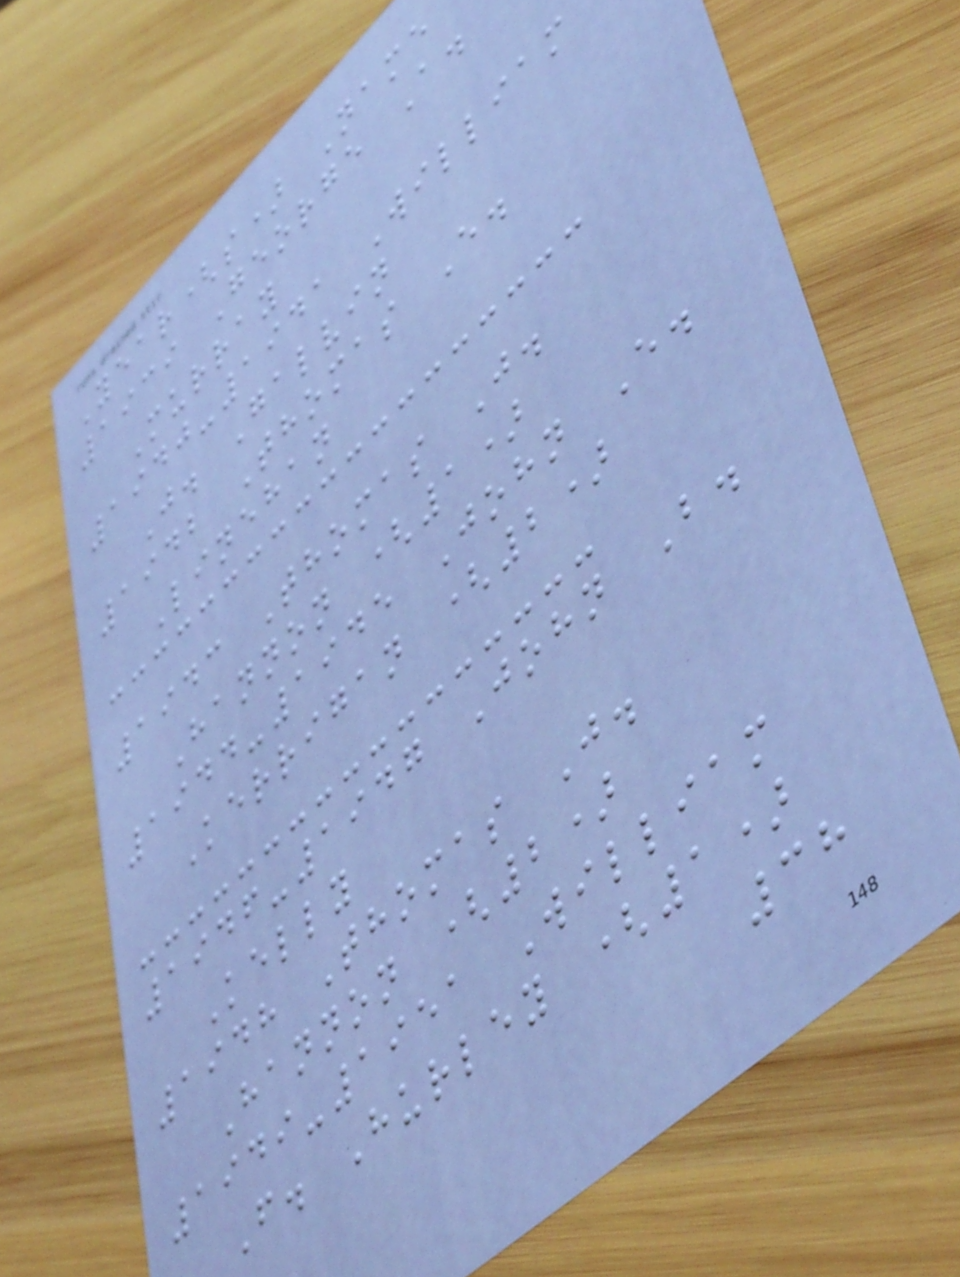Year(s) Name
1939 George A.
Murray
1940-1941 William
J. Galvin
1942 Thomas E.
Linehan
1943 Thomas J.
Hannon (1)
1944-1945 John E.
Kerrigan (2)
1946-1947 John B.
Kelly
1948 Thomas J.
Hannon (2)
1949-1951 William
F. Hurley (1)
38
